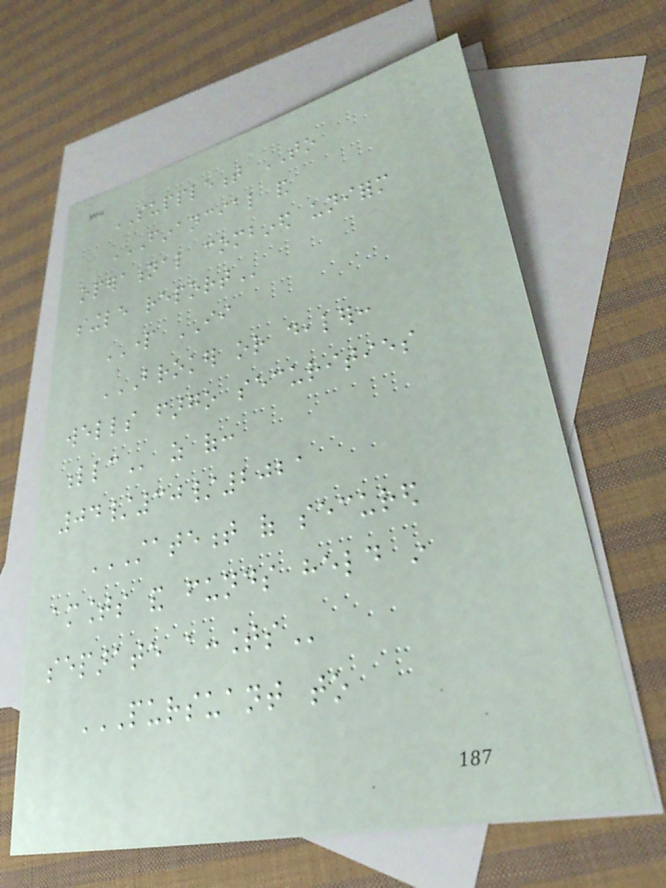SUPPLEMENT TO
FINANCIAL AND
OPERATIONAL COMBINED UNIFORM
SINGLE REPORT
PART II
BROKER OR DEALER:
WELLS FARGO SECURITIES
LLC as of:
04/30/2021
STATEMENT OF SECURED
AMOUNTS AND FUNDS HELD IN
SEPARATE ACCOUNTS
PURSUANT TO
